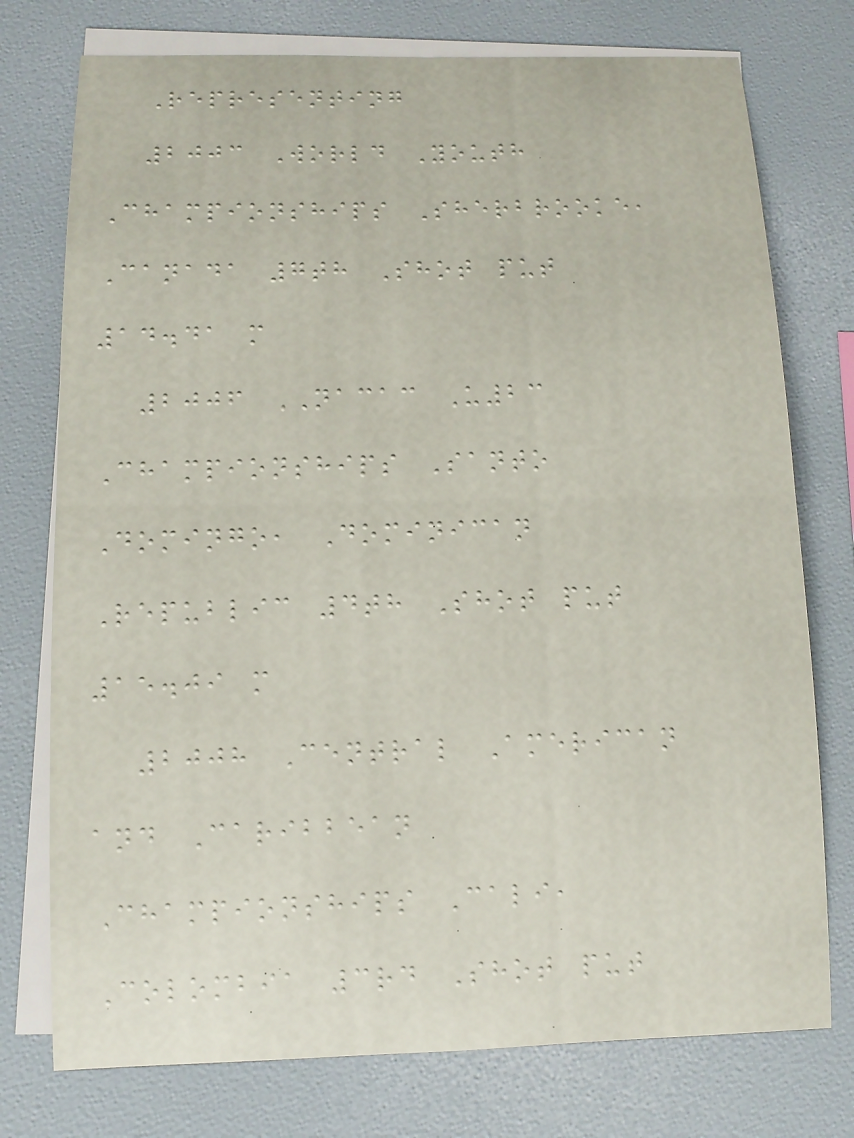Representing
2003 World Youth
Championships Sherbrooke,
Canada 7th Shot put
14.41 m
2006 NACAC U23
Championships Santo
Domingo, Dominican
Republic 4th Shot put
15.09 m
2008 Central American
and Caribbean
Championships Cali,
Colombia 3rd Shot put
